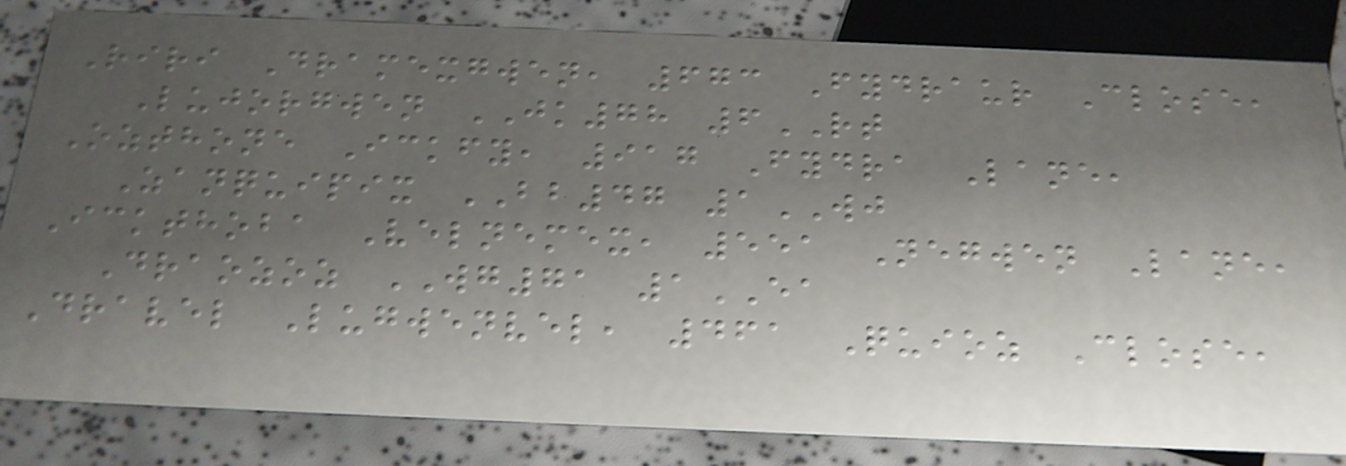Riri Dramexgwen, 673 Fydraur Close,
Lujorgwen JK78 6RT
Ozthone Ickfy, 917 Fydra Lane,
Zanquipix BB47 1WJ
Ickthoba Velnemex, 551 Negwen Lane,
Draozoz WG71 1EA
Dravel Lugwenvel, 461 Quioz Close,
